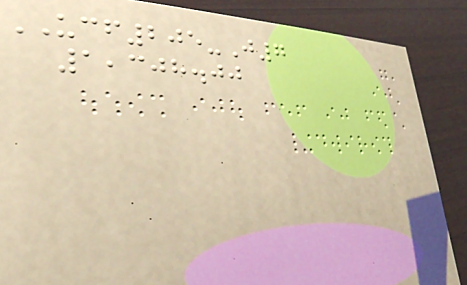UCF205-J7
1,308.00
